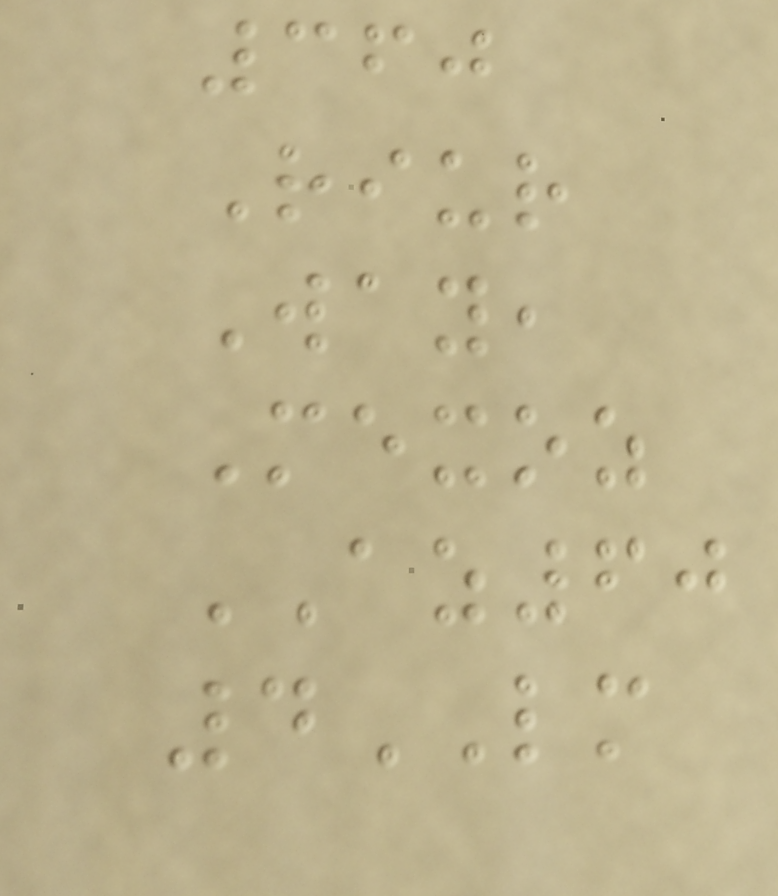360
Riur
Way,
Mexoz
AZ60
4LM
